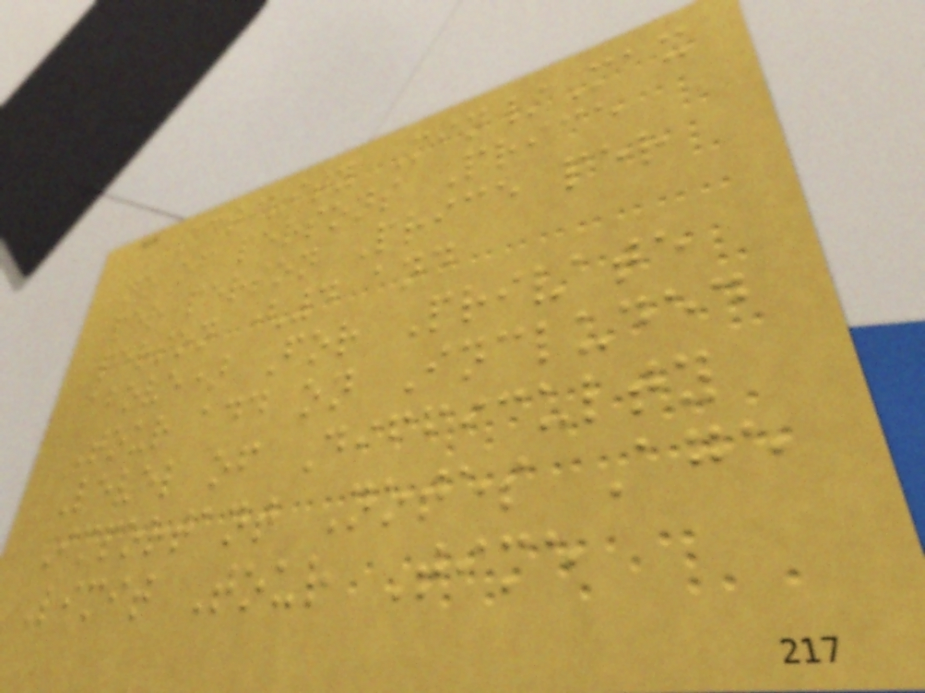Activity Min/Max
no of persons Price
per person Price per
person (4 and
above) For Private
Tour add on Included
Level of Difficulty
Important Notes Age
Limit Tour Time
